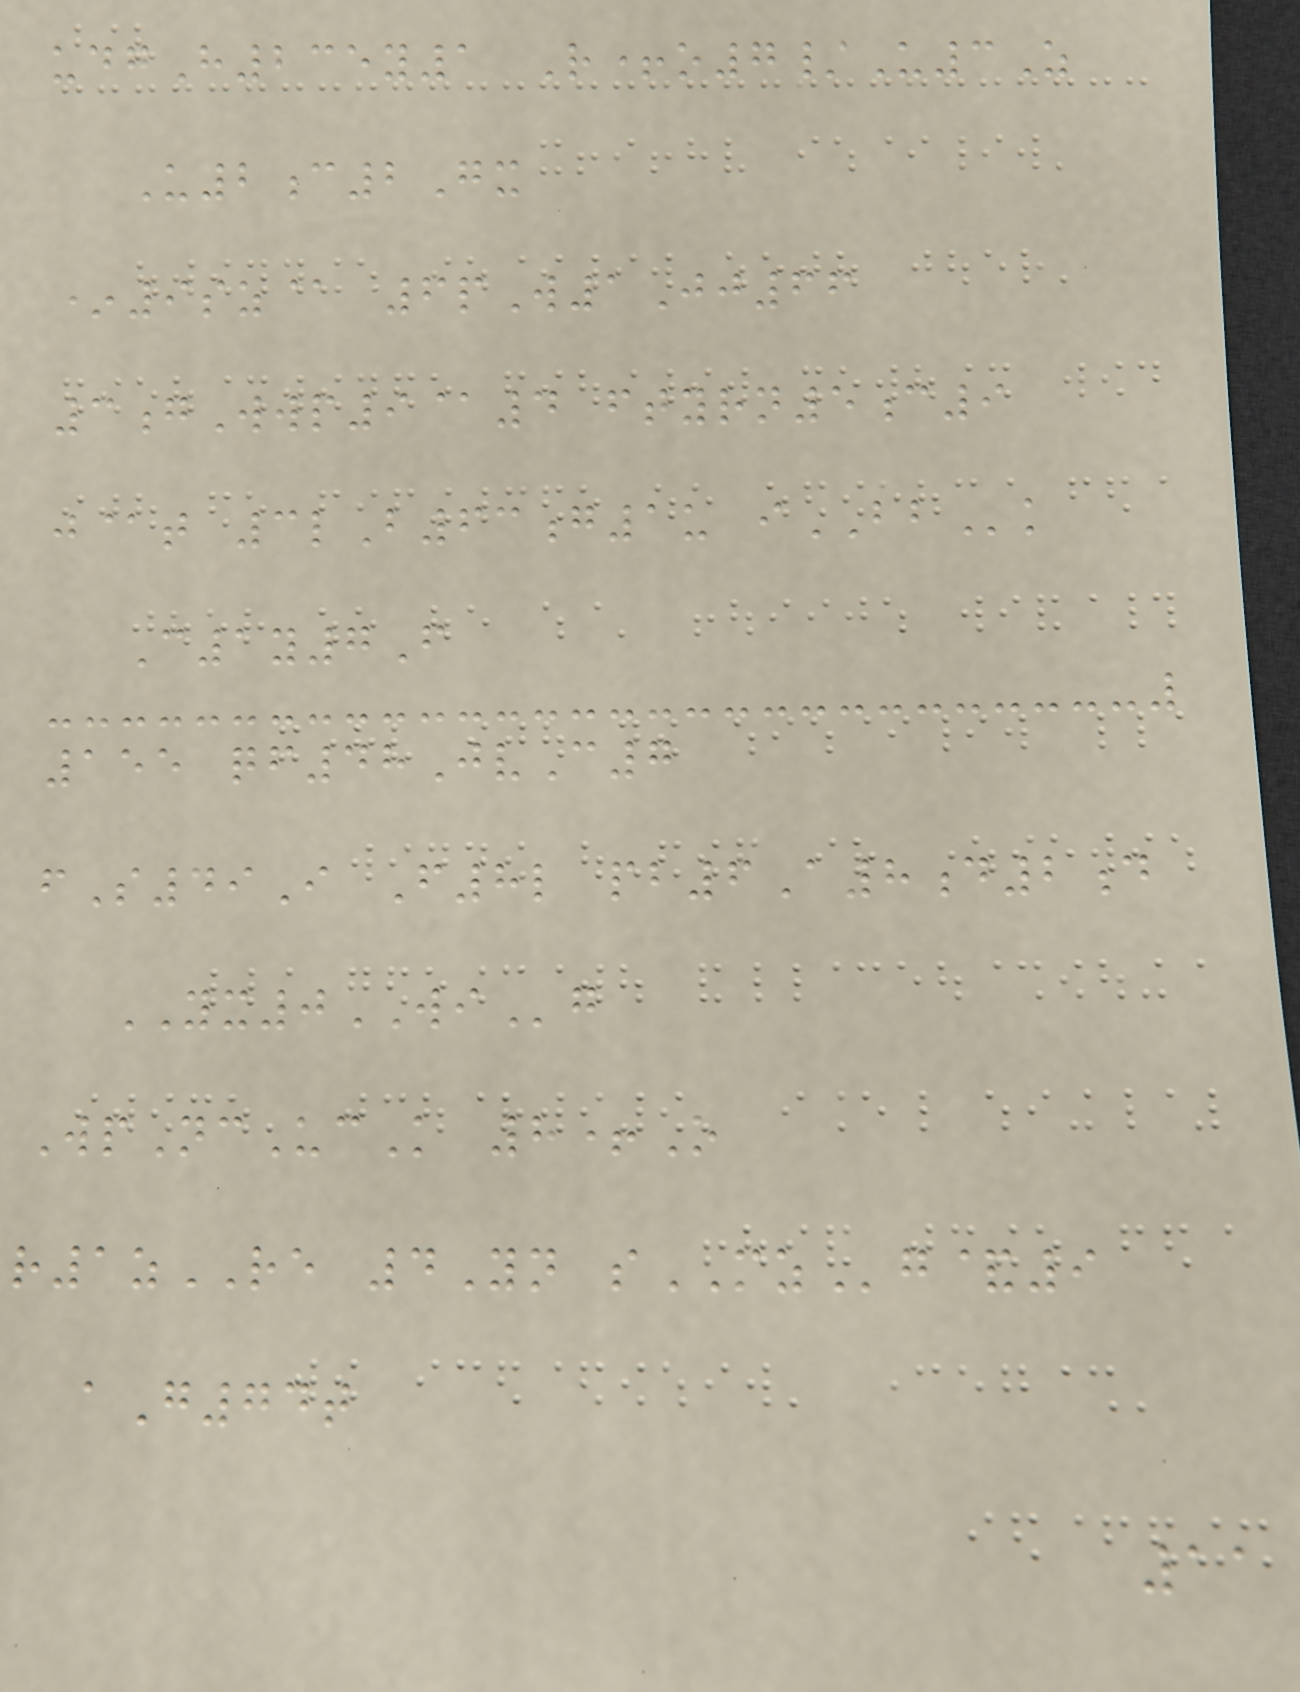udgH235y1 R+o7/U3Z
U2c2Gx
*9sz@ 6pW1Jj66
3gWwp9@4 ftyrn5c9
j@t 3lB63g1u iBBk
C1y7F
155 qf48JvC7
fS49I F8l pb6A8d2d
YX0WIg
WpNcUcK 8+O
r1zRE 4Yn sMZg&9
aG74t
11
